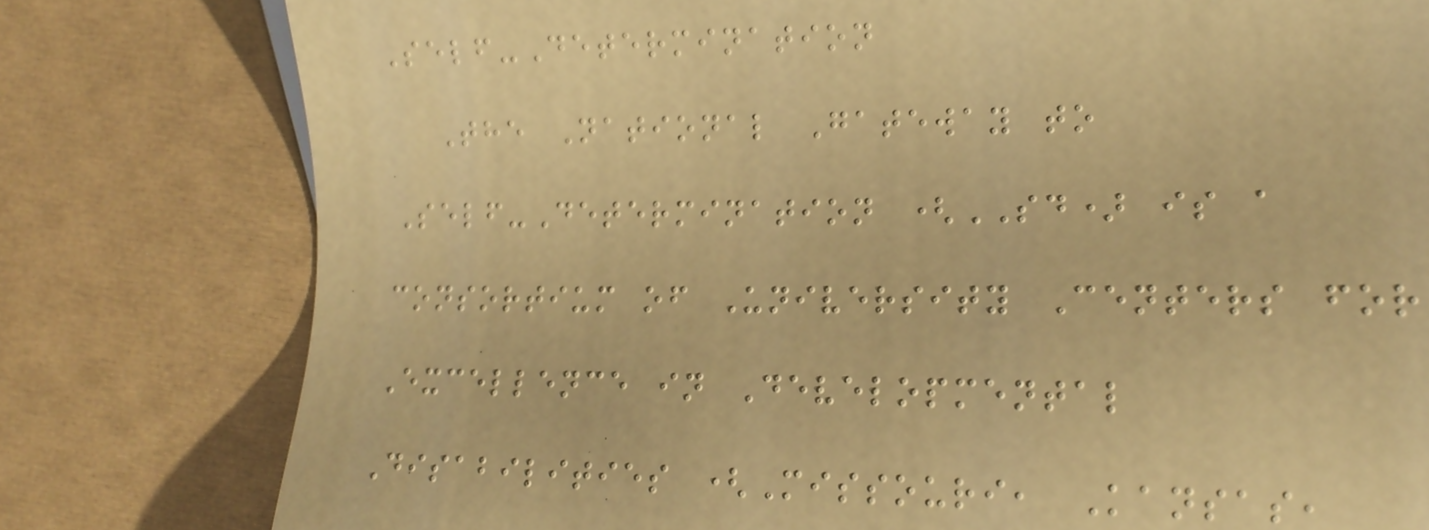Self-Determination
The National Gateway to
Self-Determination (SD) is a
consortium of University Centers for
Excellence in Developmental
Disabilities (Missouri, Kansas,
